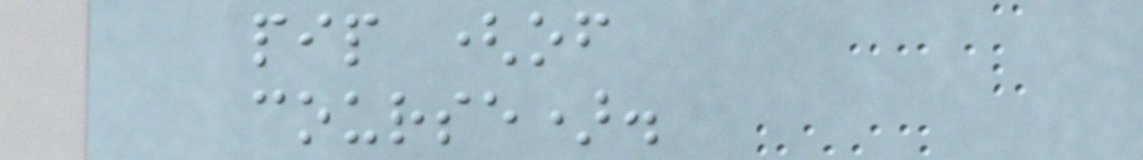pip (of
course).
